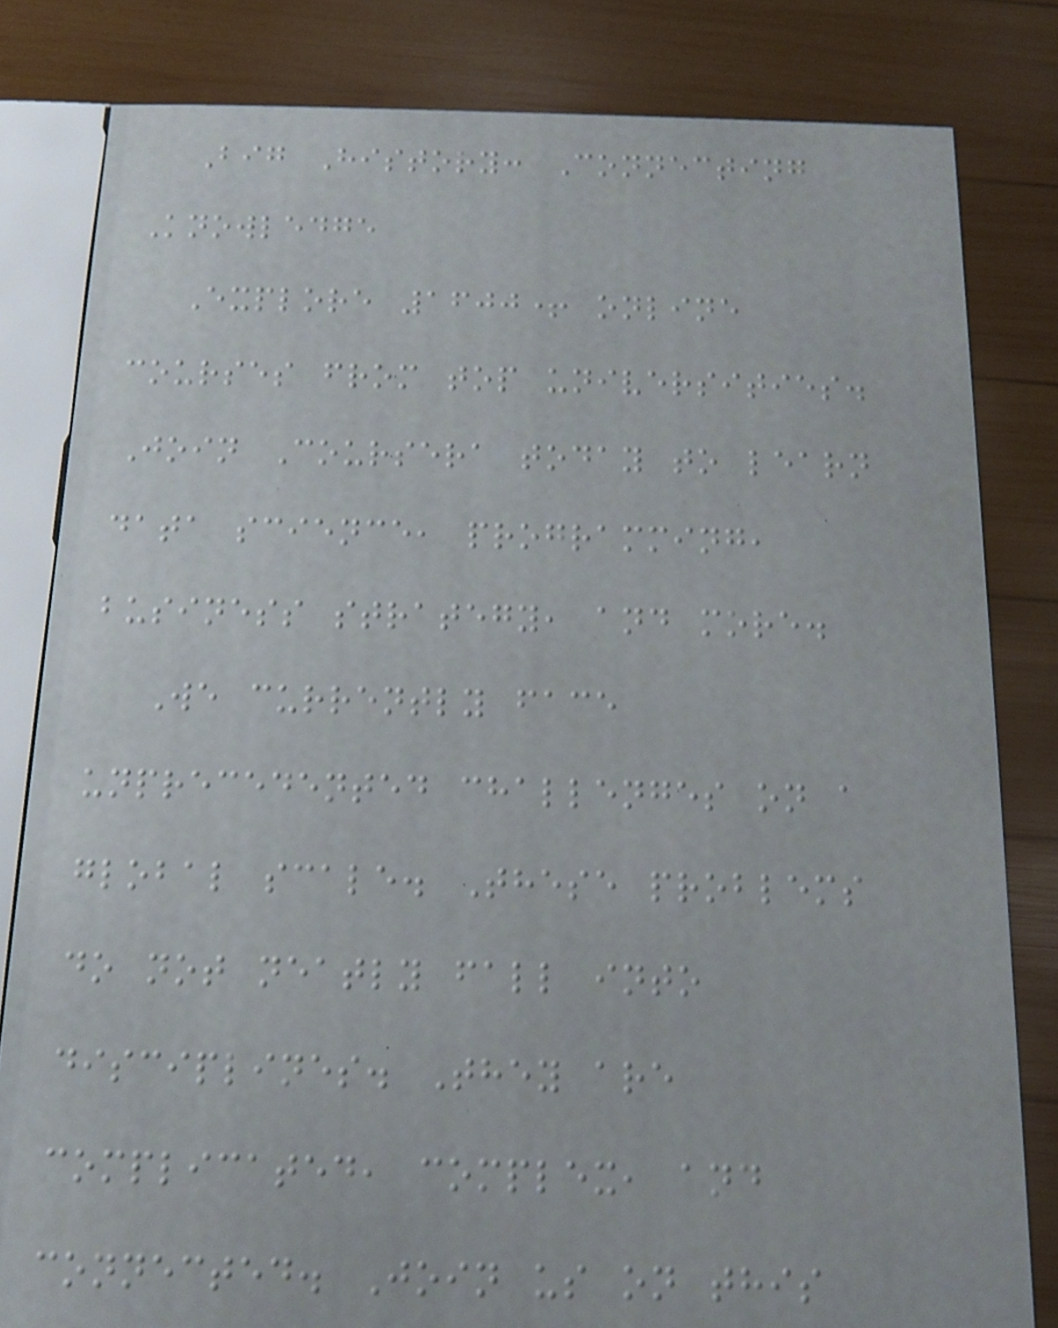Big History: Connecting
Knowledge
Explore 1600+ online
courses from top universities.
Join Coursera today to learn
data science, programming,
business strategy, and more.
We currently face
unprecedented challenges on a
global scale. These problems
do not neatly fall into
disciplines. They are
complicated, complex, and
connected. Join us on this
